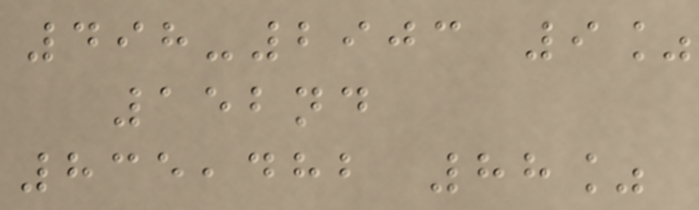498-2903 9%
152nd
835,482 88%
